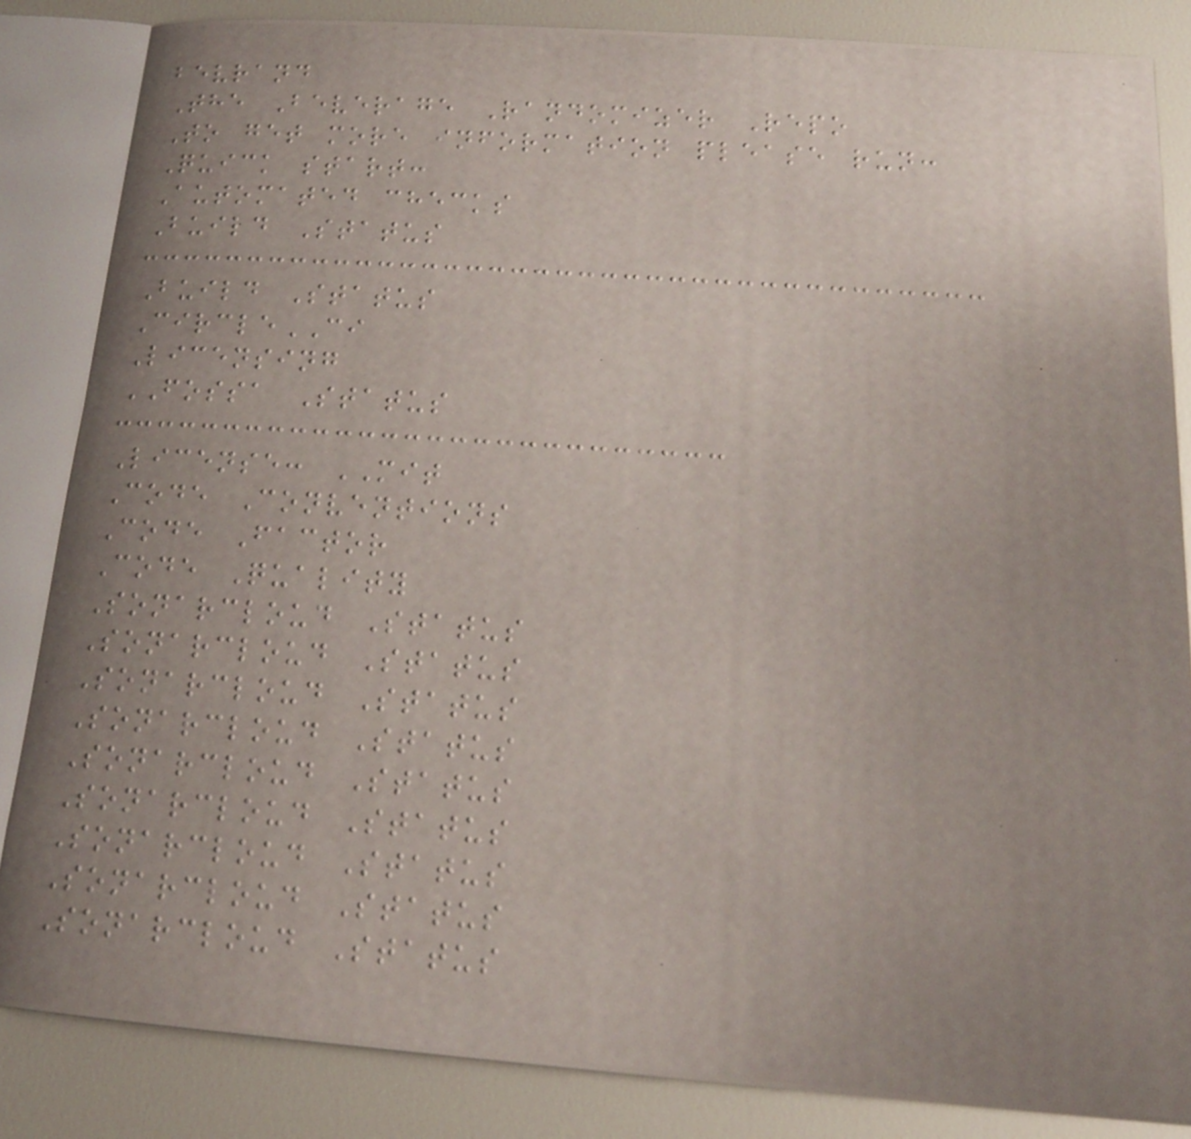bevrand
The Beverage Randomizer Repo
To get more information please run:
Quick start:
Automated checks
Build Status
Build Status
CircleCI
Licensing
FOSSA Status
License: MIT
Code Conventions
Code Factor
Code Quality
Sonarcloud Status
Sonarcloud Status
Sonarcloud Status
Sonarcloud Status
Sonarcloud Status
Sonarcloud Status
Sonarcloud Status
Sonarcloud Status
Sonarcloud Status
